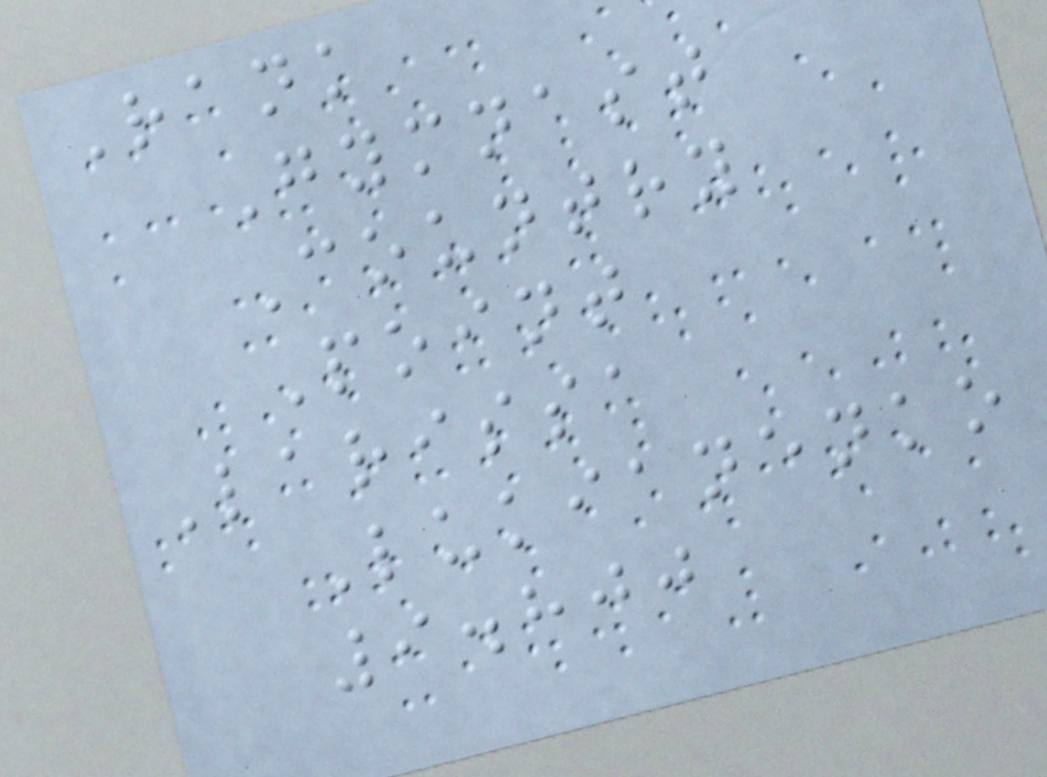Rank
Gymnast
Country
Point
Larissa
Lukianenko
9.800
